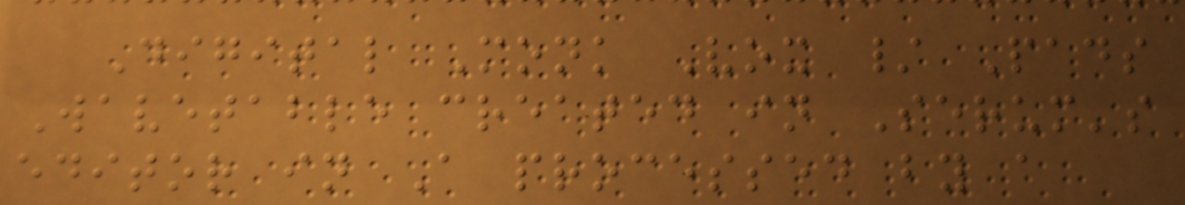Digital Monk Vox / Pads
Wavetable created in Serum's
editor in A processed by a
